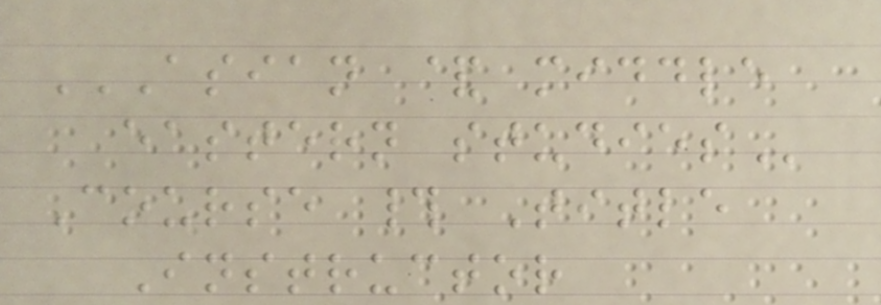ASIAN & MIDDLE
EASTERN STUDIES
Course # Title
Instructor
